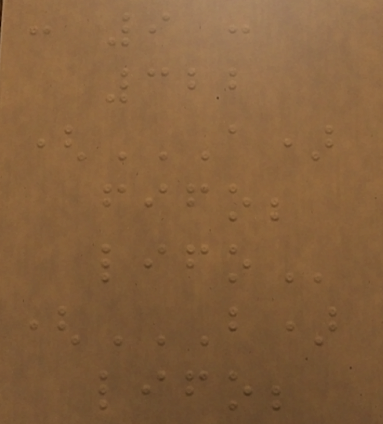: 9 :
322
(A)
FIFO;
LIFO
(B)
LIFO;
